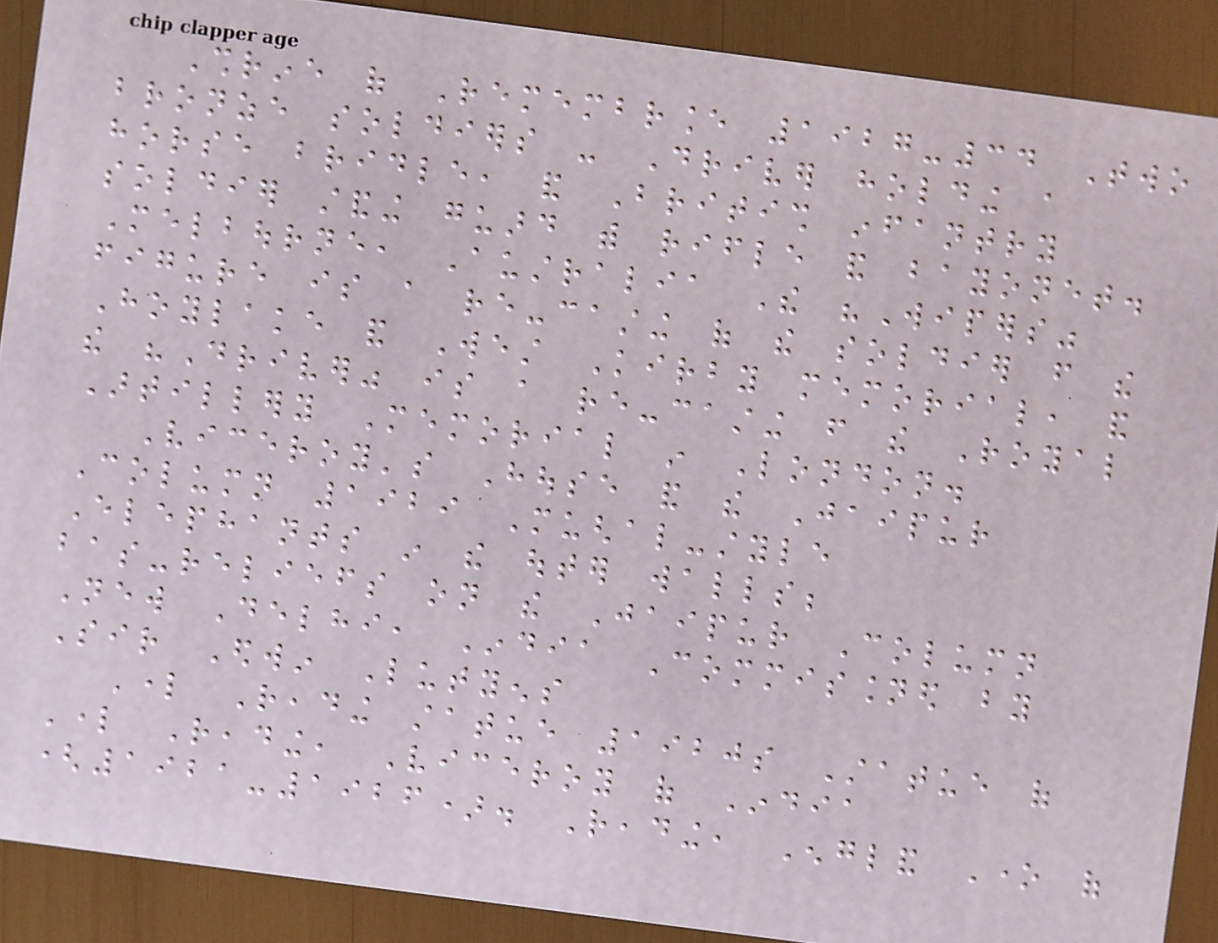Shrine of Remembrance 1927-34 Two
bronze soldiers - Driver holding a
horse bridle, and British infantry
soldier standing guard with rifle and bayonet.
Melbourne, Australia The "Wipers"
figure is a re-casting of the soldier from the
Hoylake and West Kirby memorial, and
the "Driver" is a re-casting from the Royal
Artillery Memorial in London.
Viceroy's House and the Jaipur
Column 1929 Mughal-style
Elephants in the outer walls;
bas-reliefs on the Jaipur Column
New Delhi, India Commissioned by
Sir Edwin Lutyens
Lord Reading statue 1920s Statue of
Lord Reading, Viceroy of India
(1921-1926). Reading, England One of
